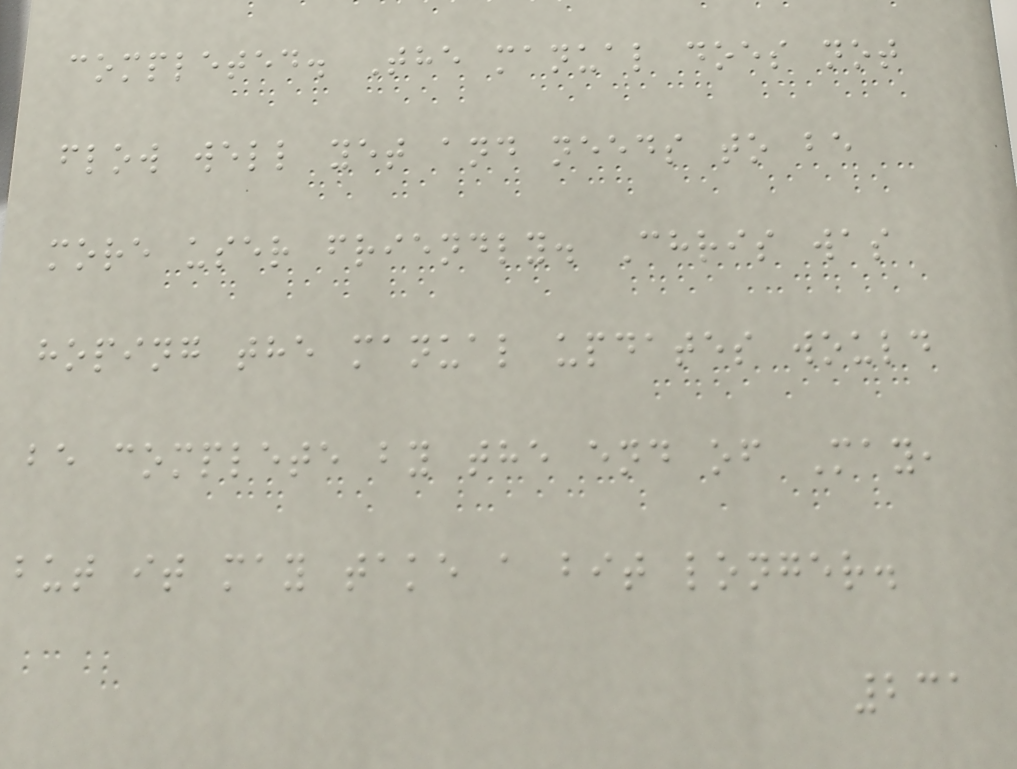completed. The manual does not
flow well yet and needs to be
more user friendly. Chris was
hoping the manual updates would
be complete by the end of May,
but it may take a bit longer.
231
